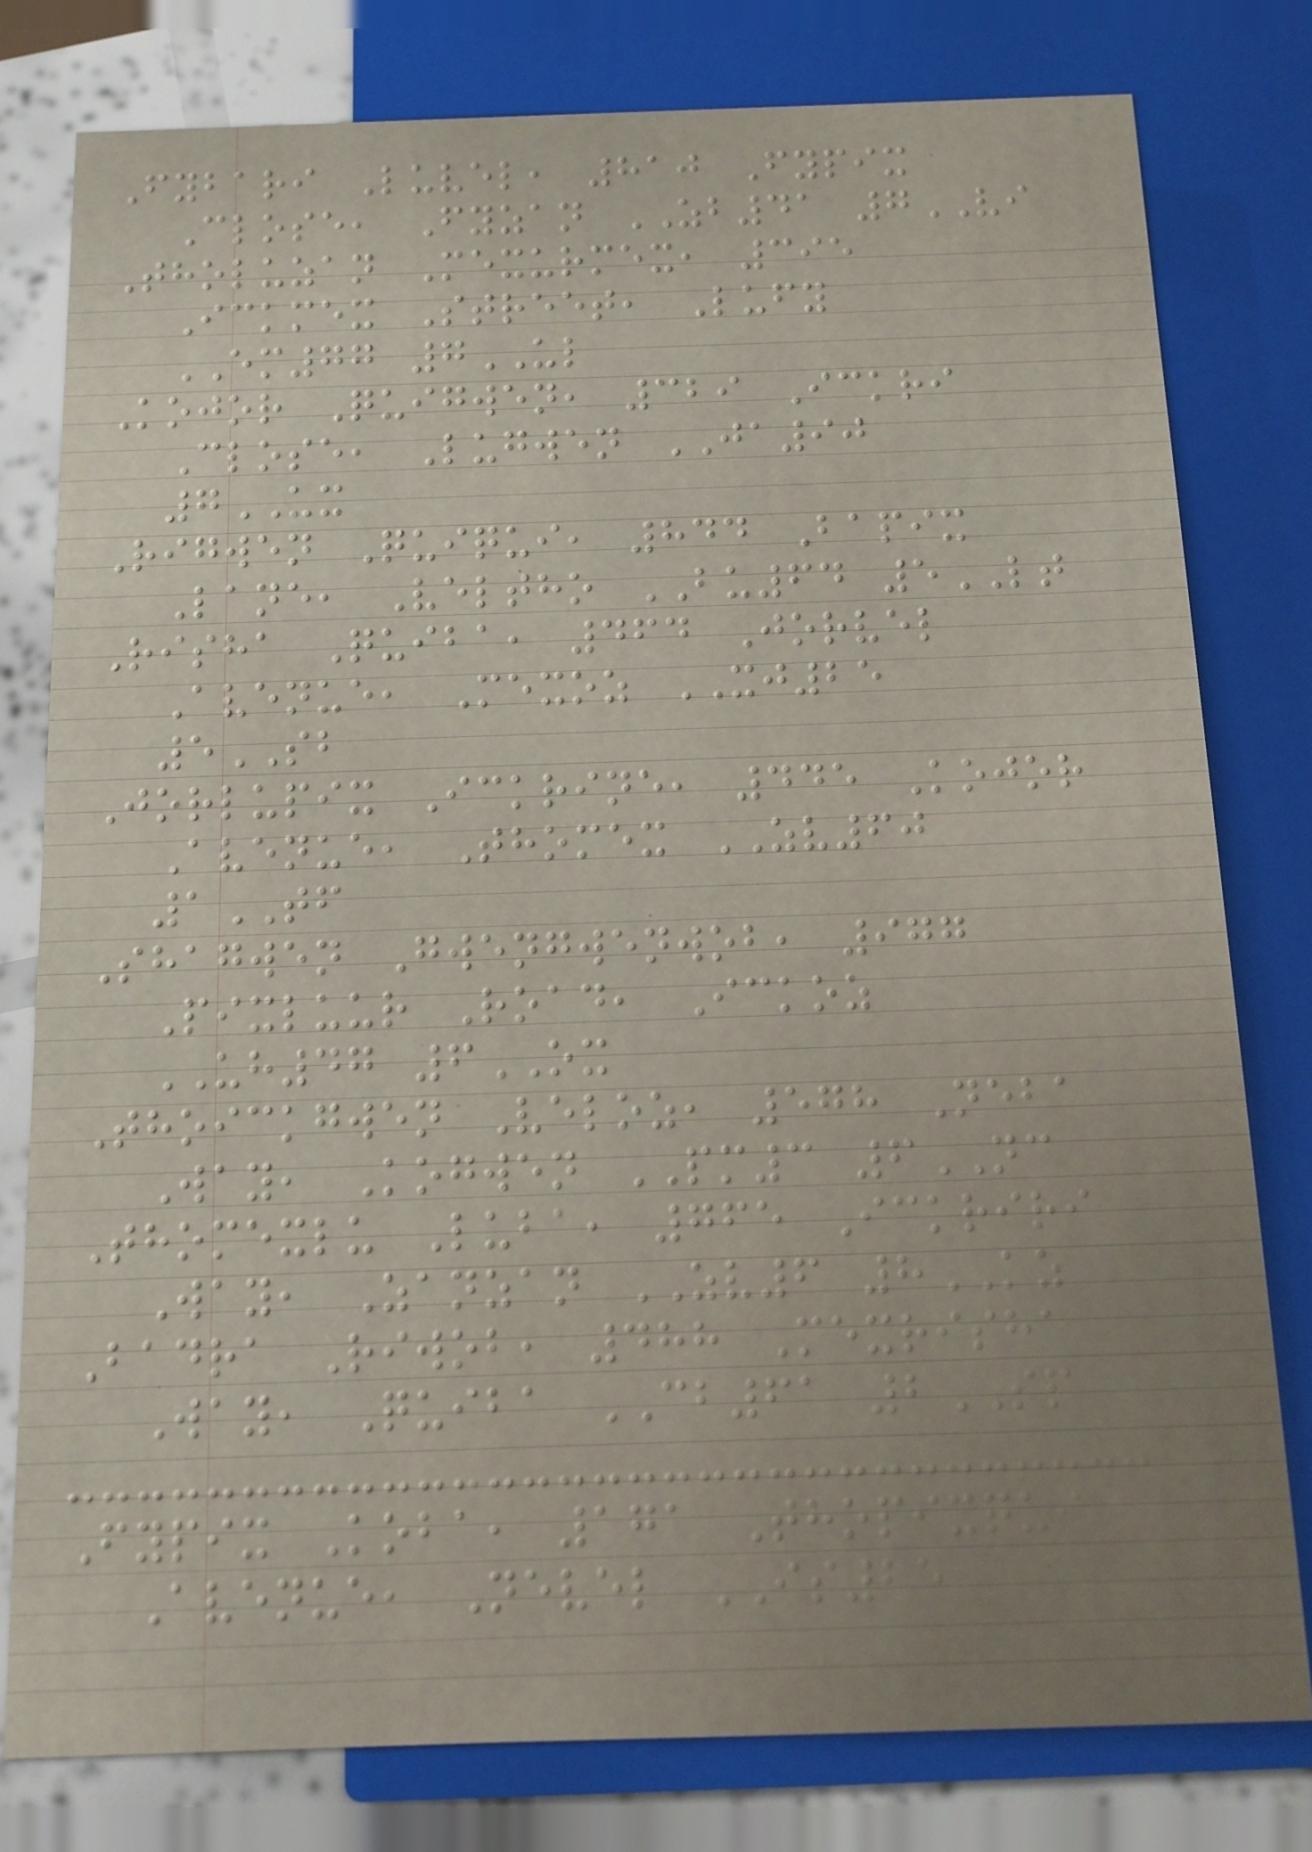Fybari Luvel, 810 Fypix
Close, Fyzan ZB41 7VI
Tholuzan Mexurmex, 395
Ickmex Street, Lufy
EM77 7UL
Kojor Quigwen, 329 Ickri
Close, Lugwen JA90
7UX
Rigwen Quiqui, 844 Bapix
Lane, Veltho BU64 5LT
Risha Quiba, 464 Jorvel
Avenue, Mexoz XJ25
5SB
Jorlupix Ickrine, 445 Kojor
Avenue, Thomex ZV60
1TF
Shagwen Gwengwenwob, 977
Pixluur Road, Ickoz
UH47 6OX
Thoickgwen Veloz, 578 Neba
Way, Kogwen PM3 6NC
Thomexlu Luba, 765 Ickriri
Way, Zanzan ZV6 8KZ
Badra Riwob, 488 Mexrisha
Way, Quiba CB61 2SP
Fypix Koba, 171 Thopixqui
Avenue, Nevel IS25
